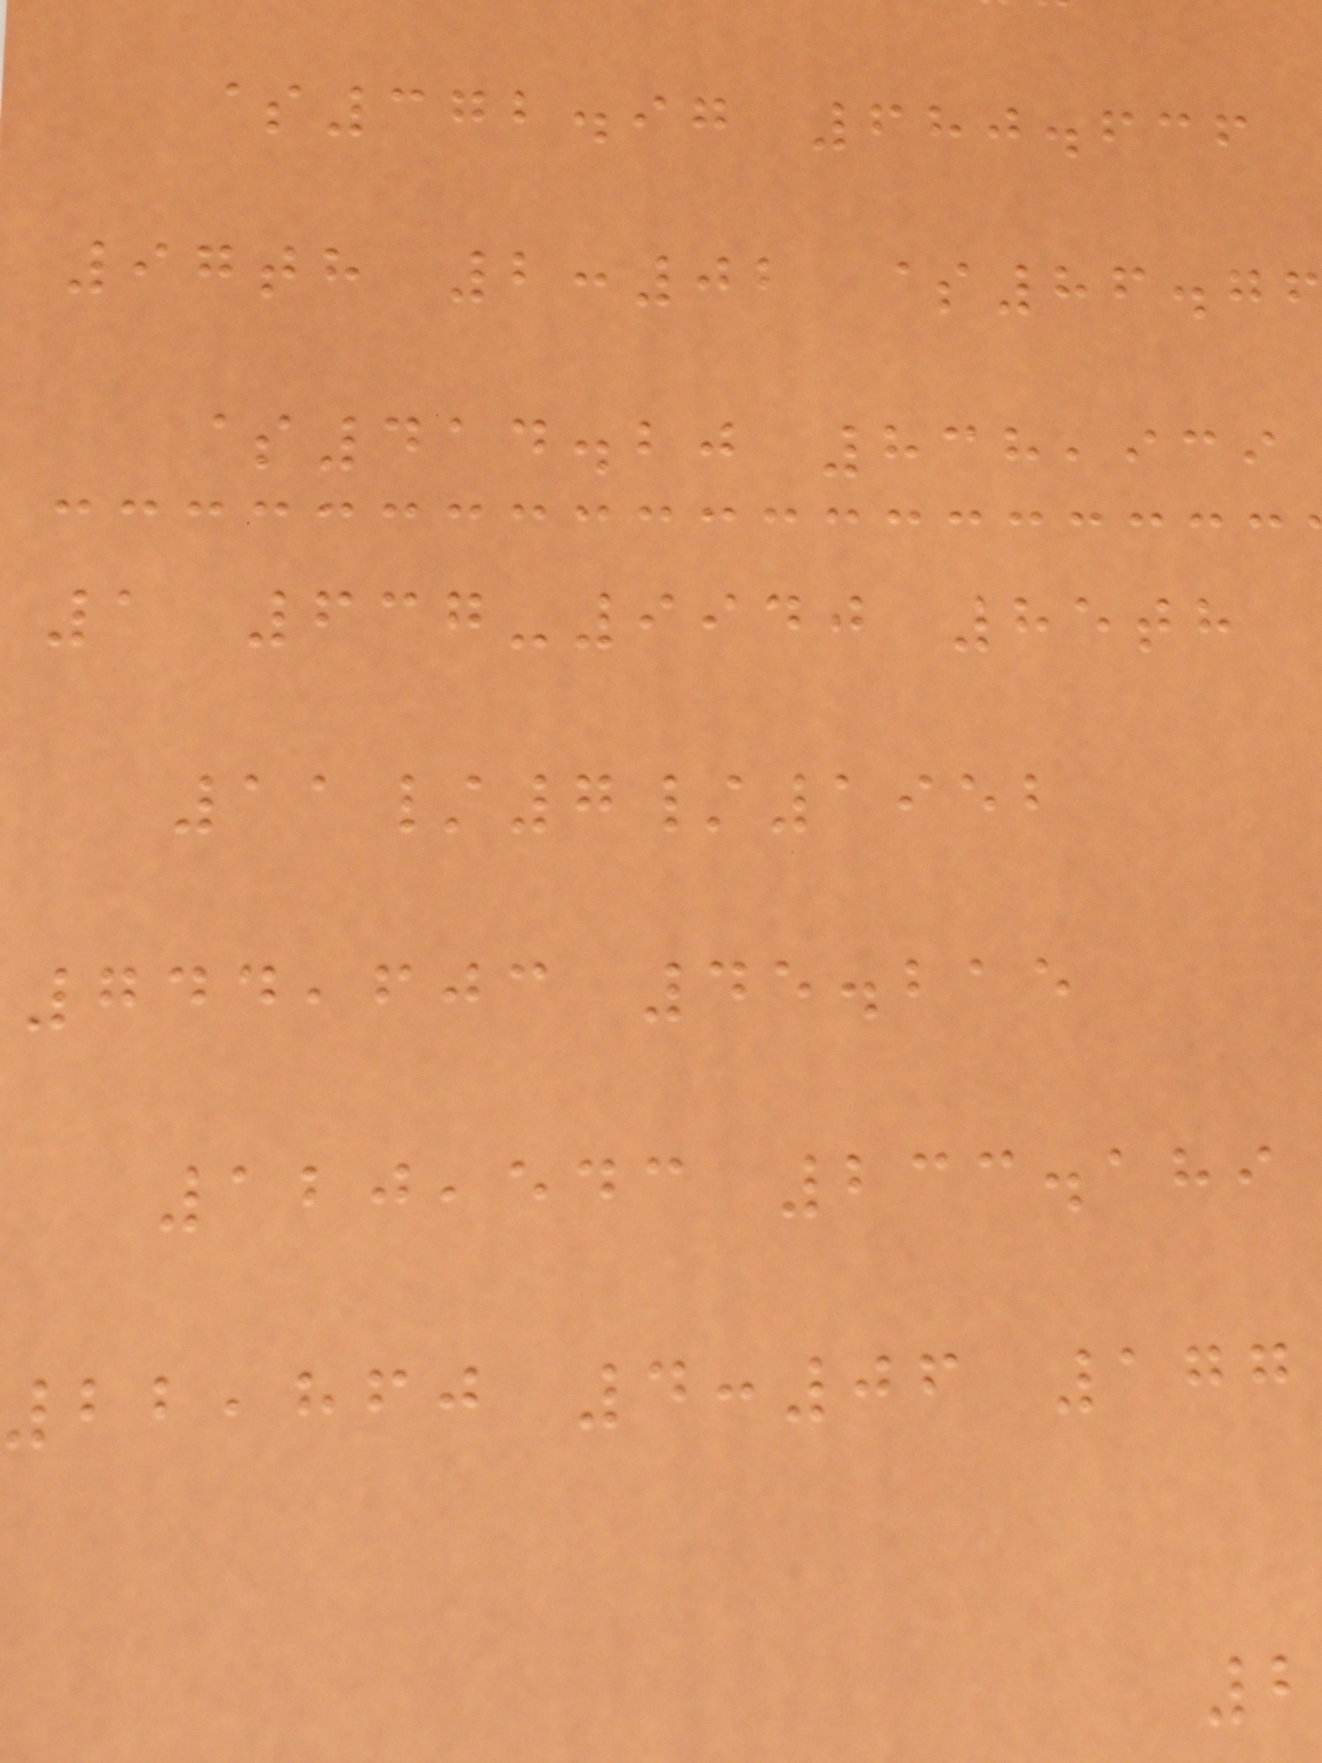$372.97 680.636
97th 2:02 $86.7
$414.20 838,939
1 637-9940 85th
11/7/1952
744,603 45.215
120,543 233.189
22,860 4:06 177
